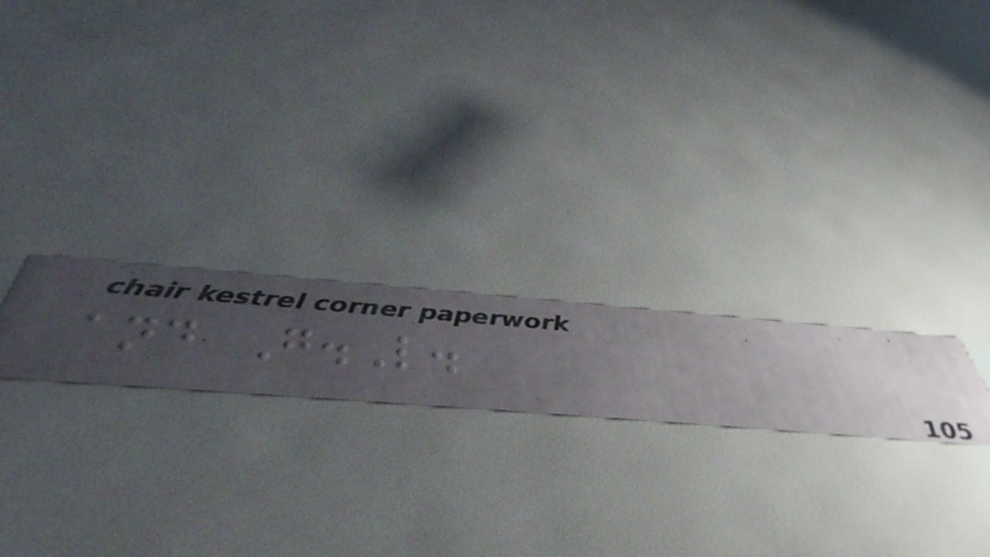and G.L.
